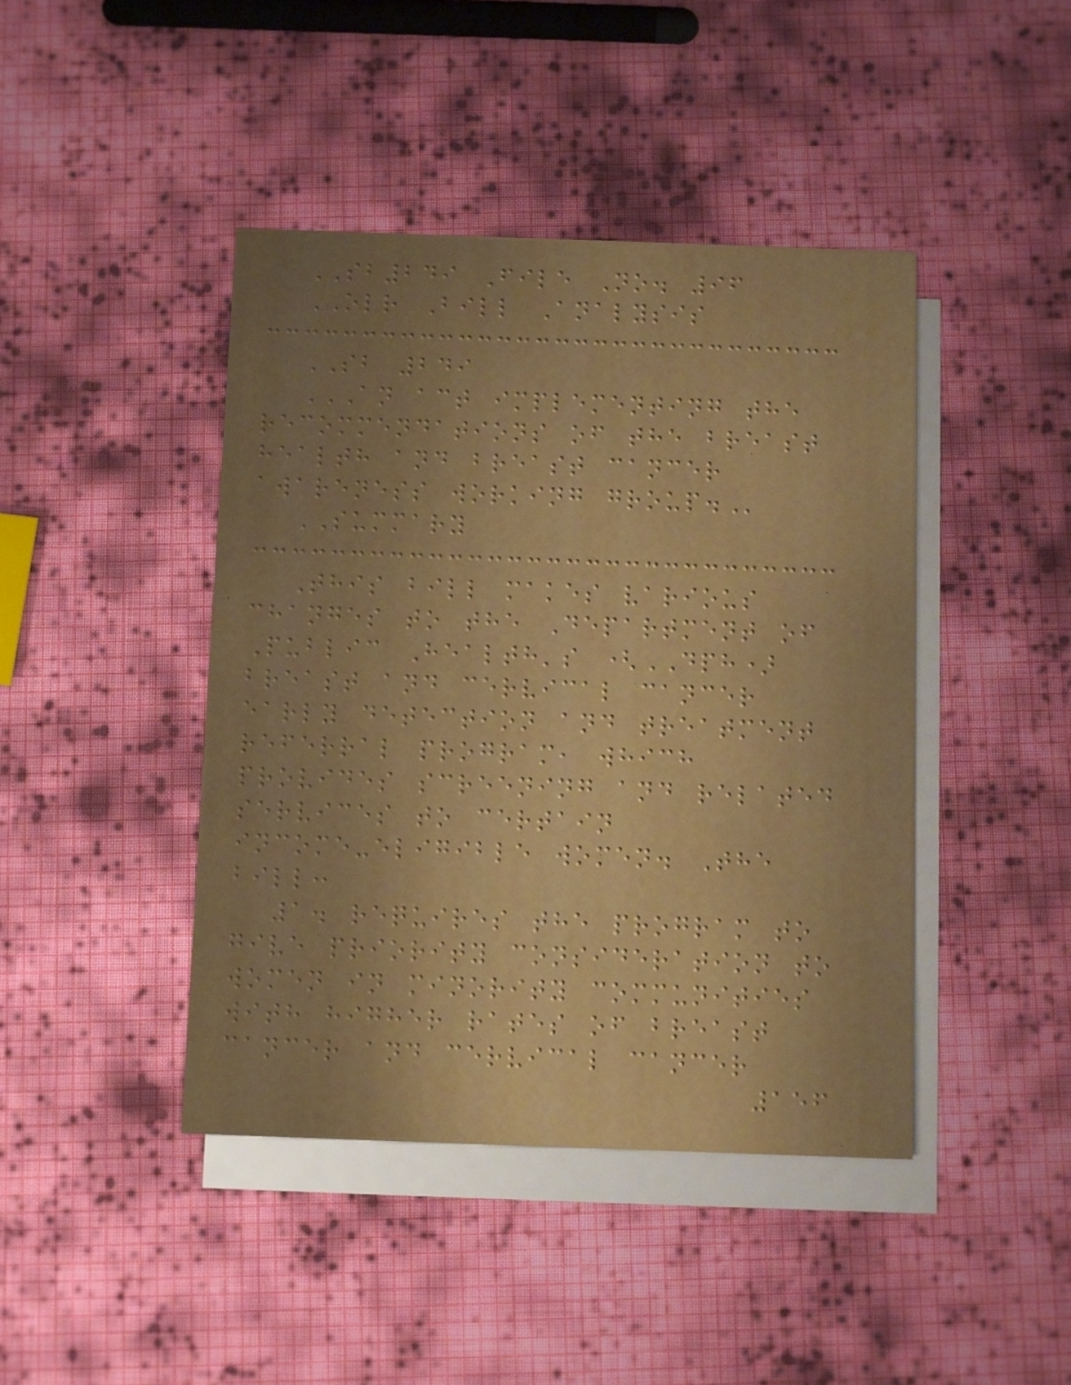SB249 File No. 96
OLR Bill Analysis
SB 249
AN ACT IMPLEMENTING THE
RECOMMENDATIONS OF THE BREAST
HEALTH AND BREAST CANCER
AWARENESS WORKING GROUP.
SUMMARY
This bill makes various
changes to the Department of
Public Health's (DPH)
breast and cervical cancer
early detection and treatment
referral program, which
provides screening and related
services to certain
income-eligible women. The
bill:
1. requires the program to
give priority consideration to
women in minority communities
with higher rates of breast
cancer and cervical cancer
156
